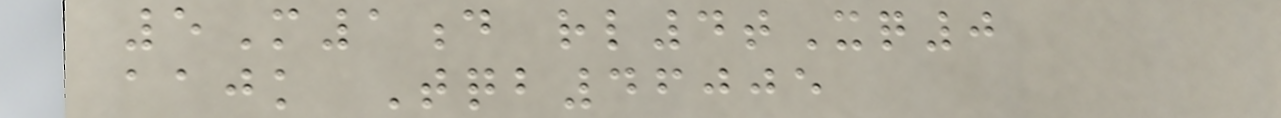5M1d rl4tXq0
aajk Tqb46005
